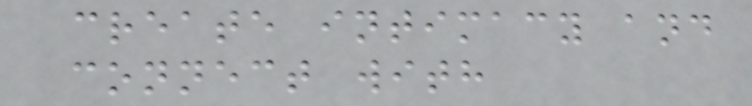create intimacy and
connect with
